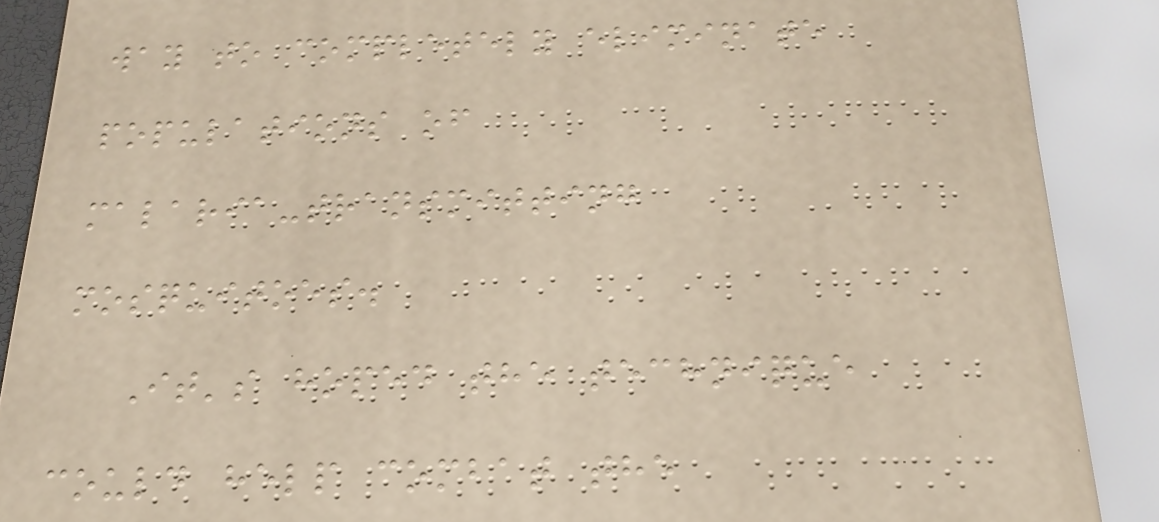way to completely eliminate
populations of
malaria-transmitting
mosquitoes.
It's hoped the technique
could help combat the
